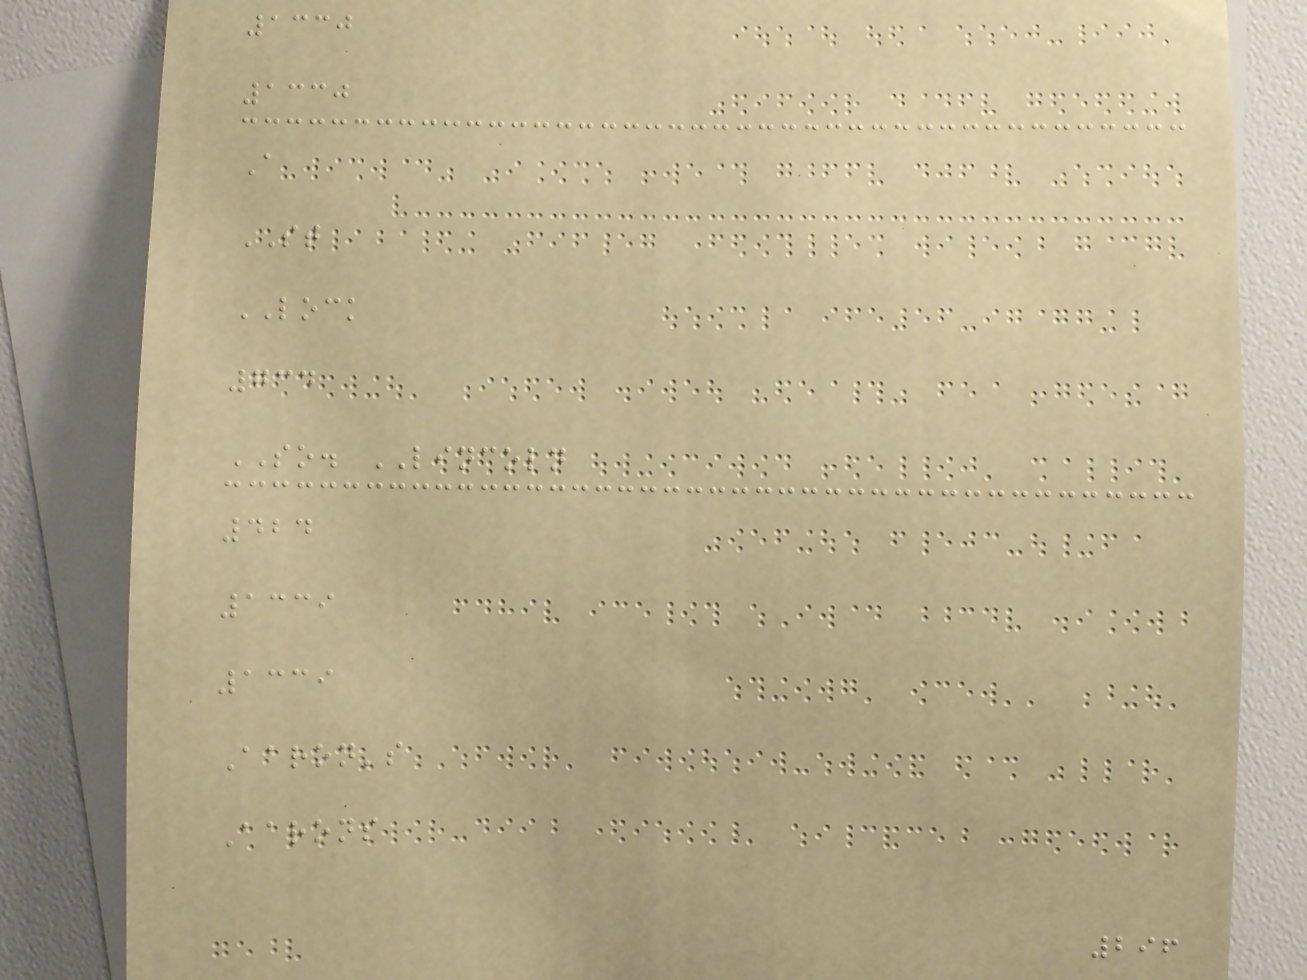1330
1330
A
ST
LOCK
734
SO. LINCOLN
424
1339
1339
Aaron's
Aarons
296
